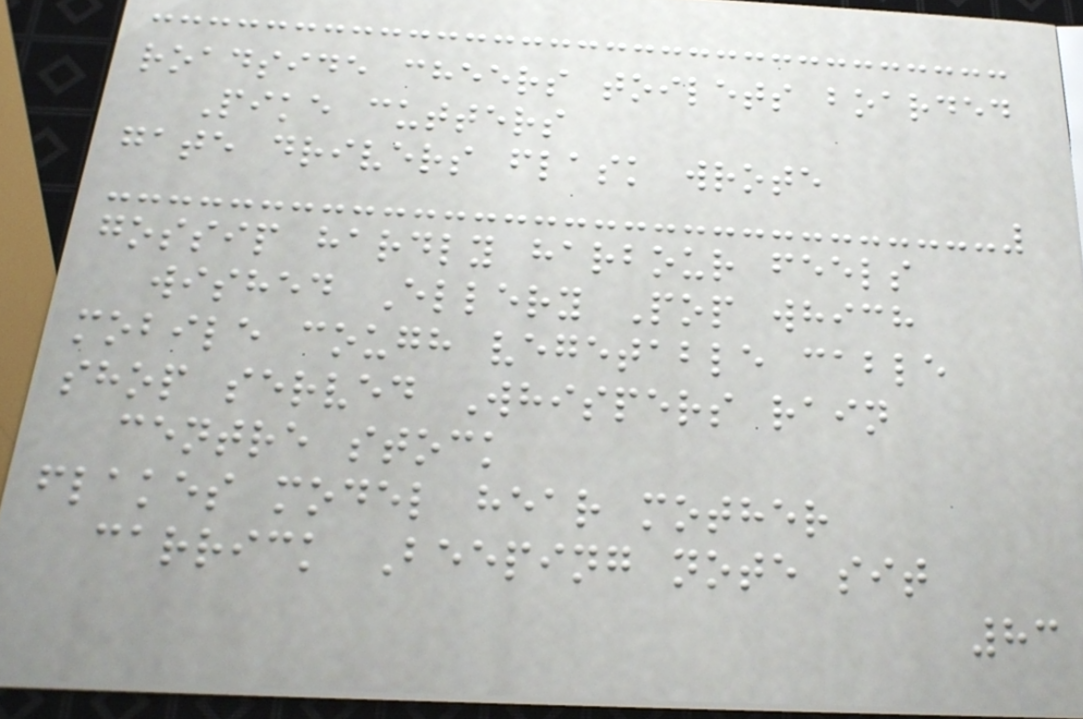roadside cheers toilets boarded
Pike cutters
gate drivers flask wrote
gossip hardly harbour feels
wished Ellery Pop which
mobile cough vegetable cable
shop served Whispers rain
centre stock
flakes model hear mother
carrick Beeping note sit
83
